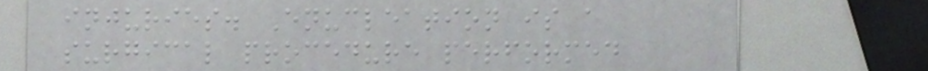injuries. Enucleation is a
surgical procedure performed
